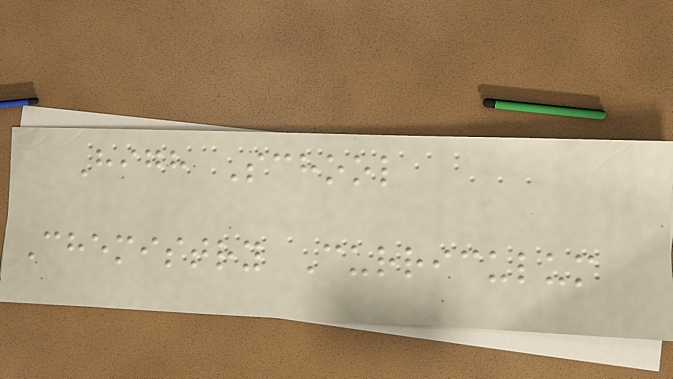High School
Chemistry Curriculum
